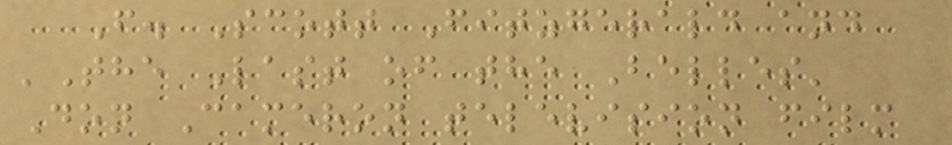F. Scott Fitzgerald and
'The Last of the Belles'
Don Cameron television film
